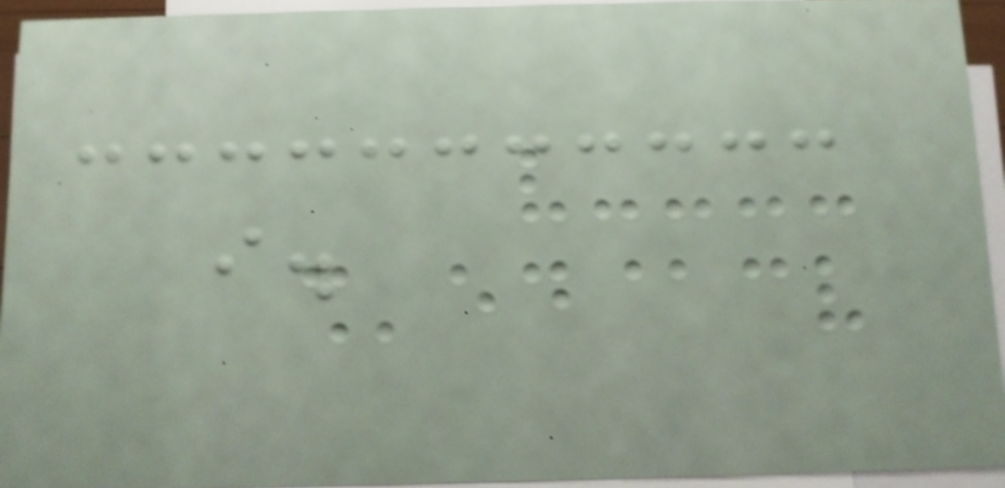i.
